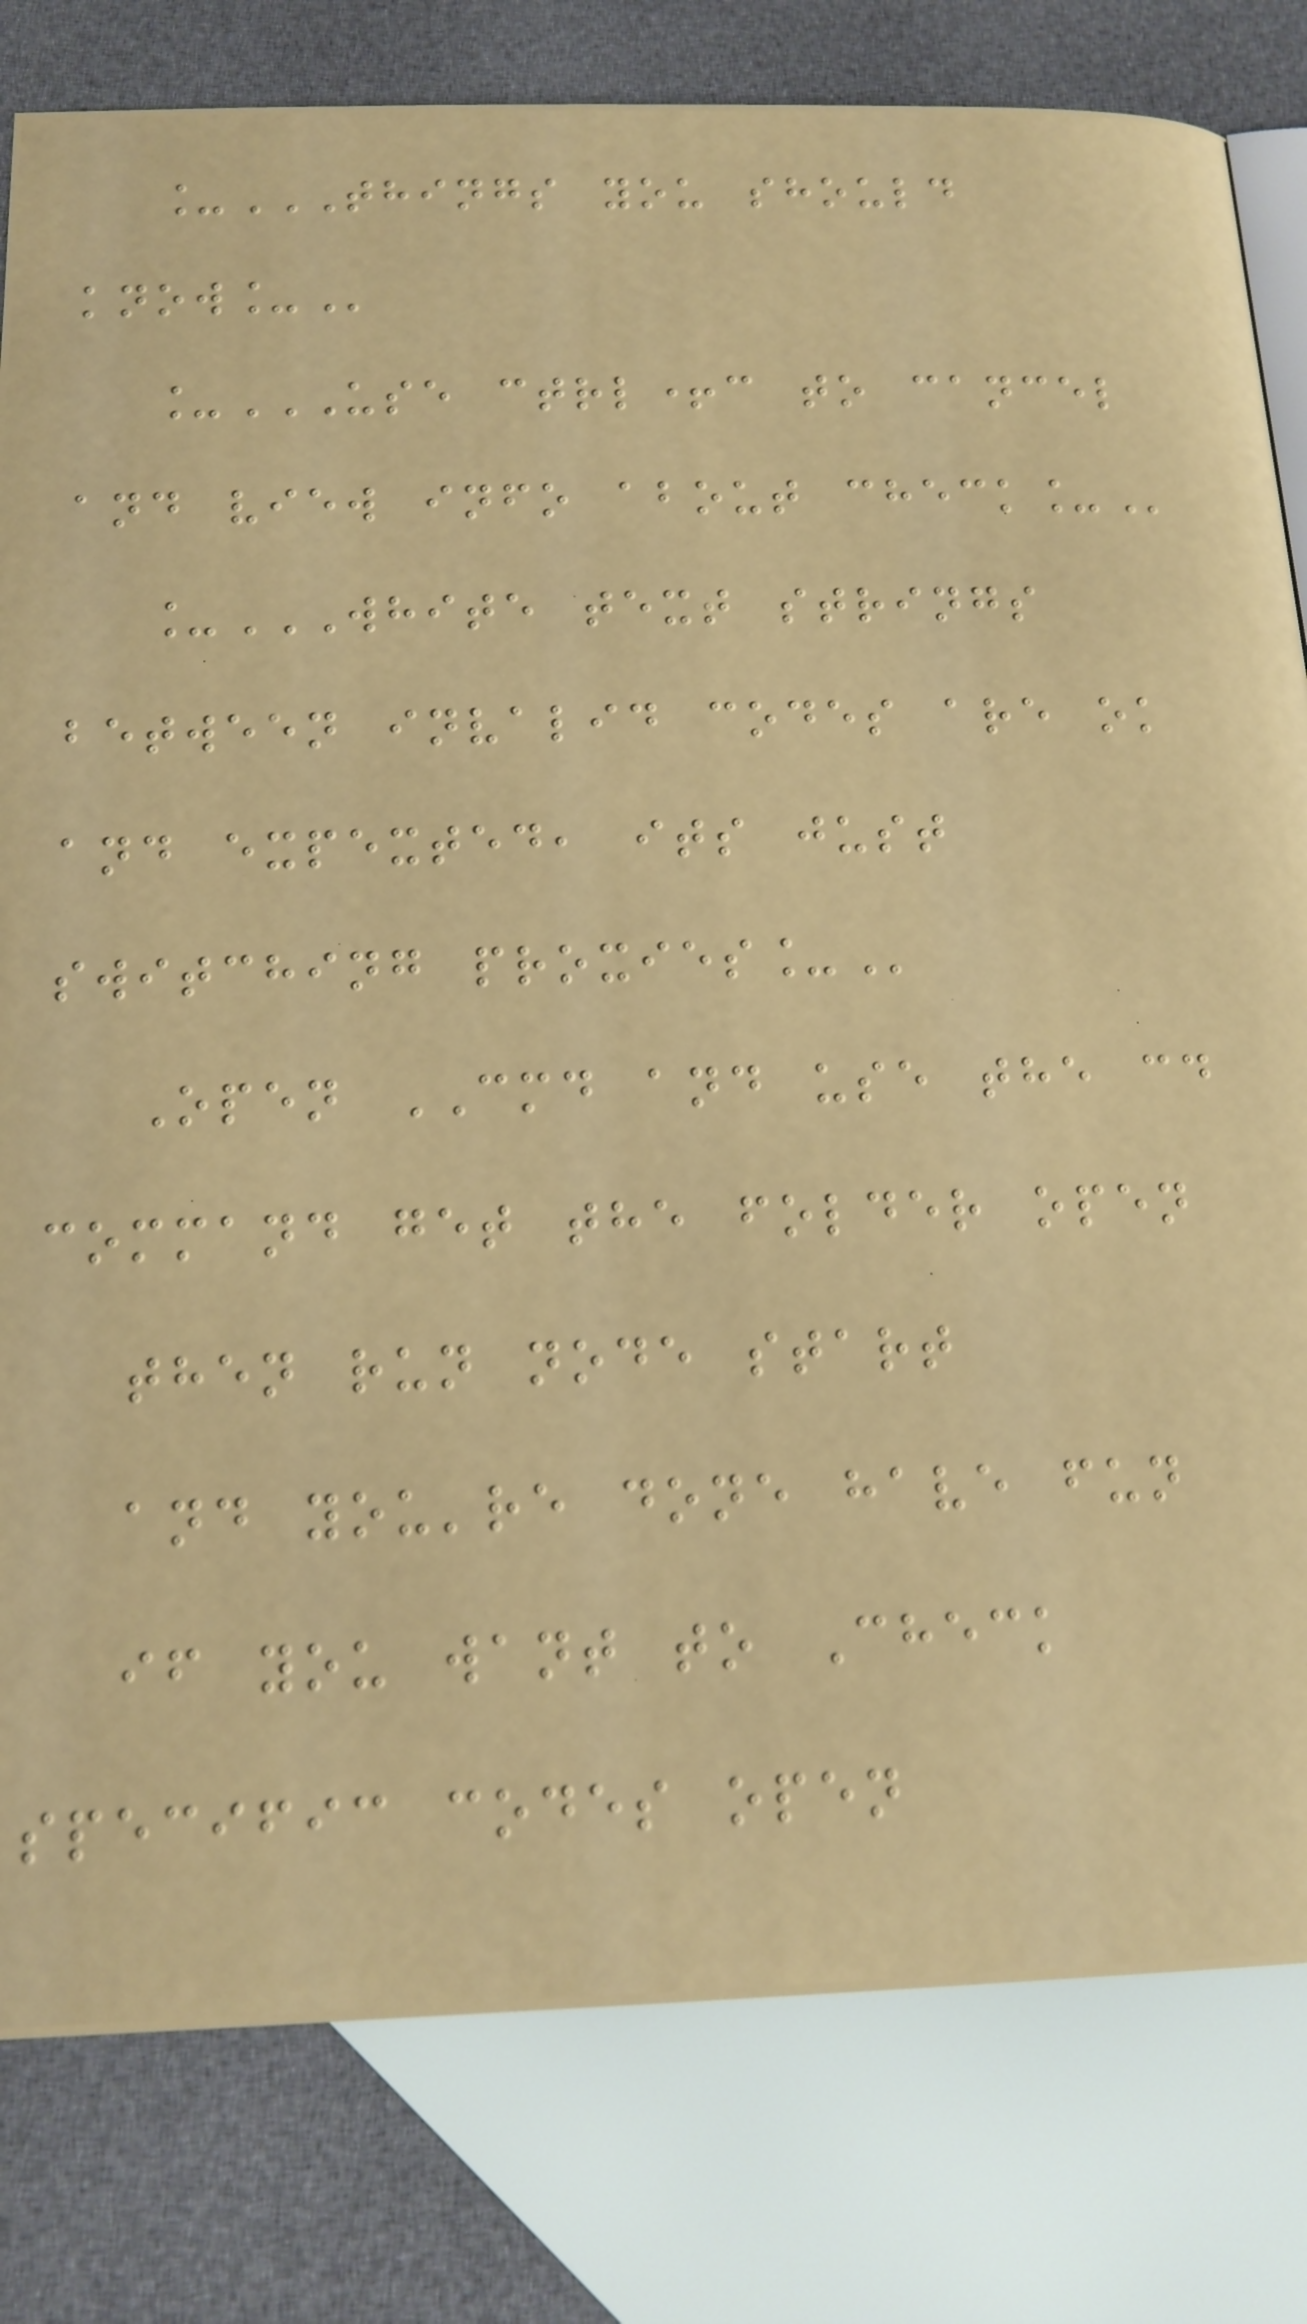_THINGS YOU SHOULD
KNOW_
_USE CTRL+C TO CANCEL
AND VIEW INFO ABOUT CHECK_
_WHITE TEXT STRINGS
BETWEEN INVALID CODES ARE OK
AND EXPEXTED, ITS JUST
SWITCHING PROXIES_
Open CMD and use the cd
command get the folder open
then run node start
and you're done have fun
if you want to Check
specific codes open
